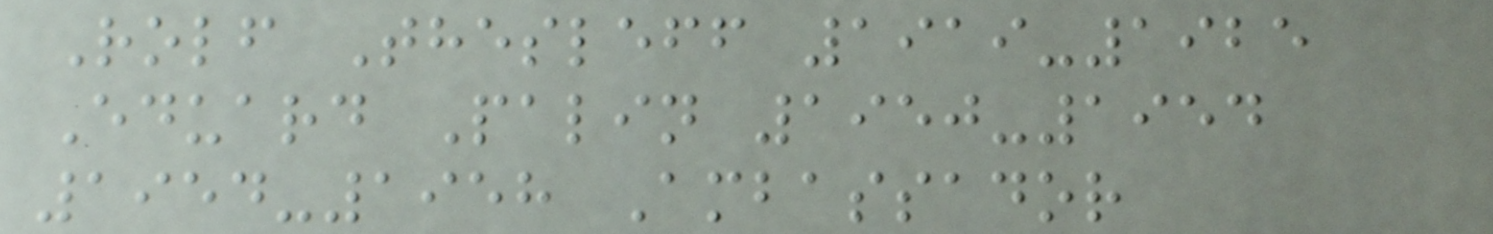Rolf Thesleff 1919-1925
Eduard Palin 1950-1954
1954-1958 Ambassador
